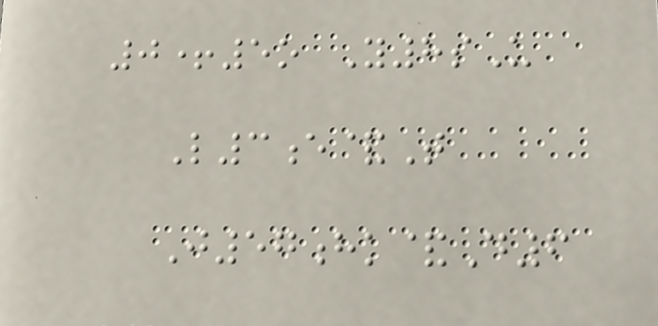0+5o Y8sU
L3e&T
J57hk&D6
